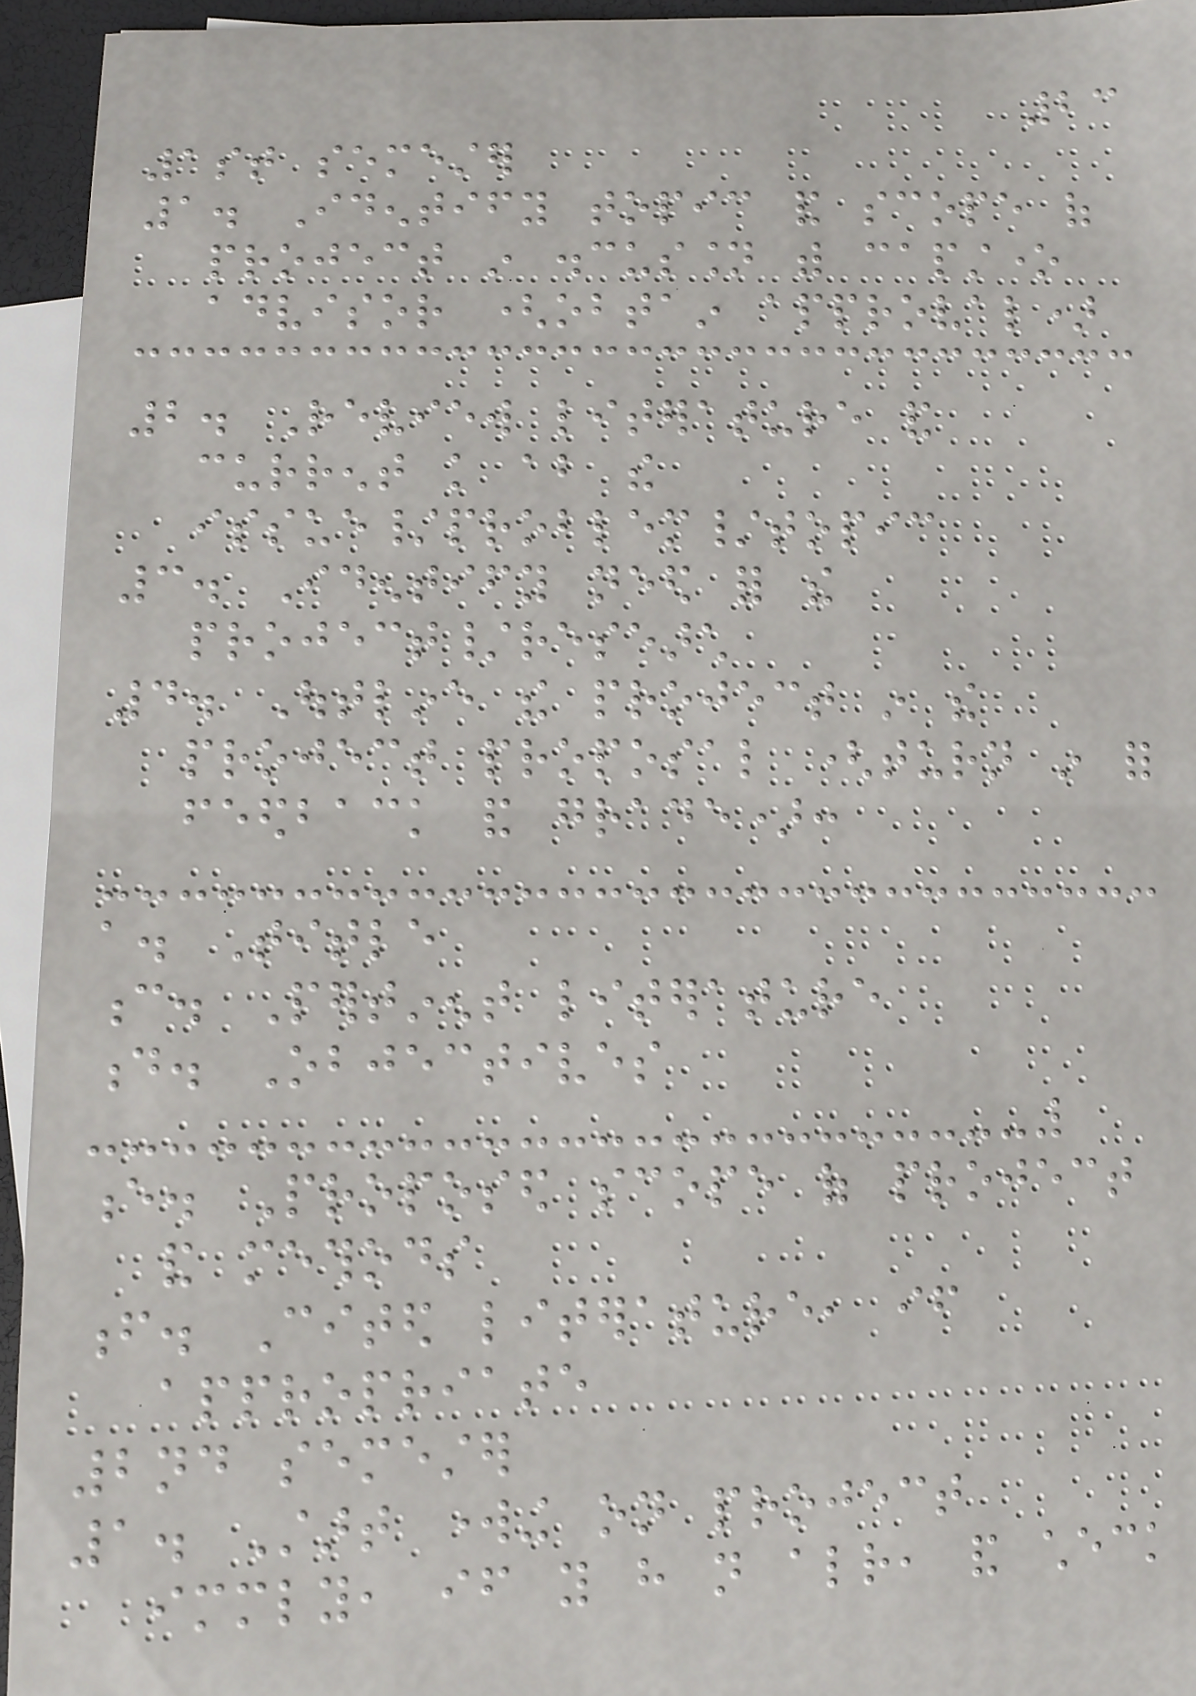23
1st semester
1. Identify topic and scope of
project in discussion with capstone
advisor (obtain approval)
2. Review literature and
current knowledge about the
issue/problem/topic
3. Identify need for the
project/research
4. Outline the project in the
project proposal (turn in for
feedback and grade):
a. Title
c. Pertinent literature
d. Objectives
e. Proposed scope of project
and methods
f. Cited literature, if
appropriate
2nd semester
1. Start working on project
immediately, if you have not already, and check
